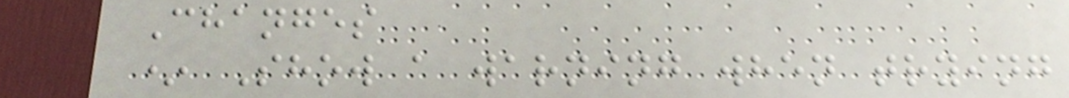Changes
* Show a warning when trying
